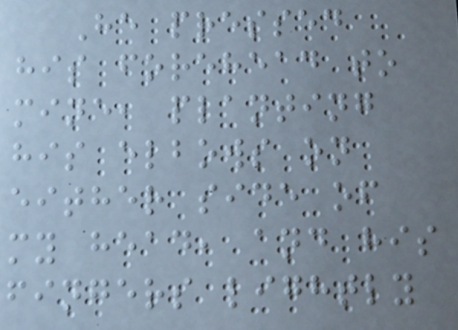He pressed
his forehead to
mine, planting
his elbows on
either side of
my head, and his
fingers lightly
